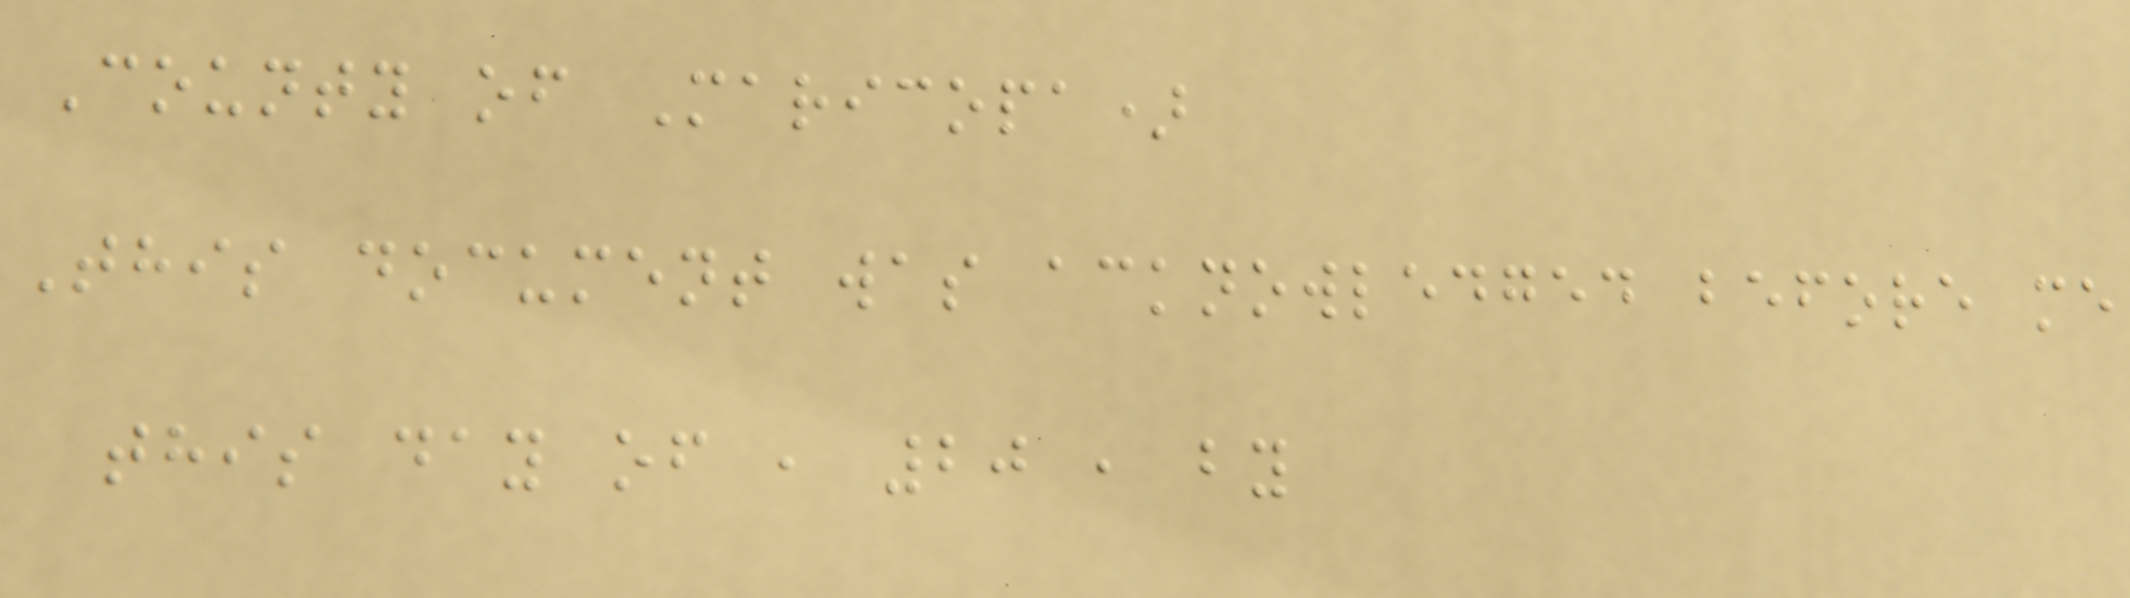County of Maricopa)
This document was acknowledged before me
this day of , 20 , by
